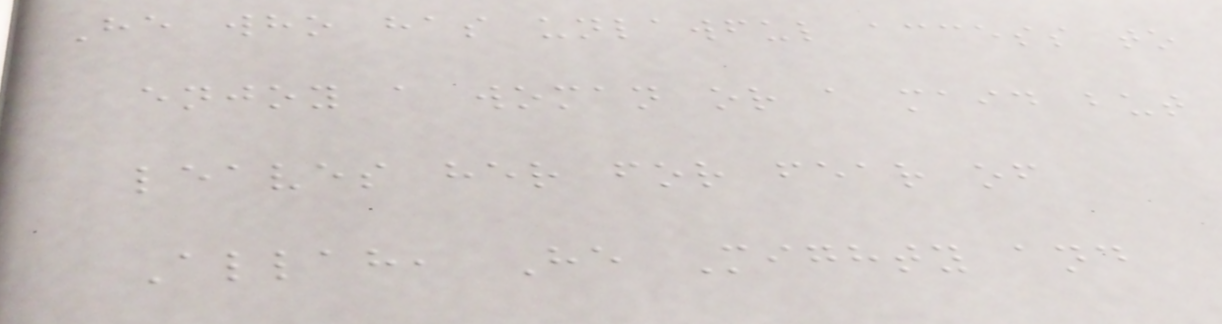He who has unlawful access to
enjoy a woman or a maid but
leaves her for fear of
Allah, He Mighty and
